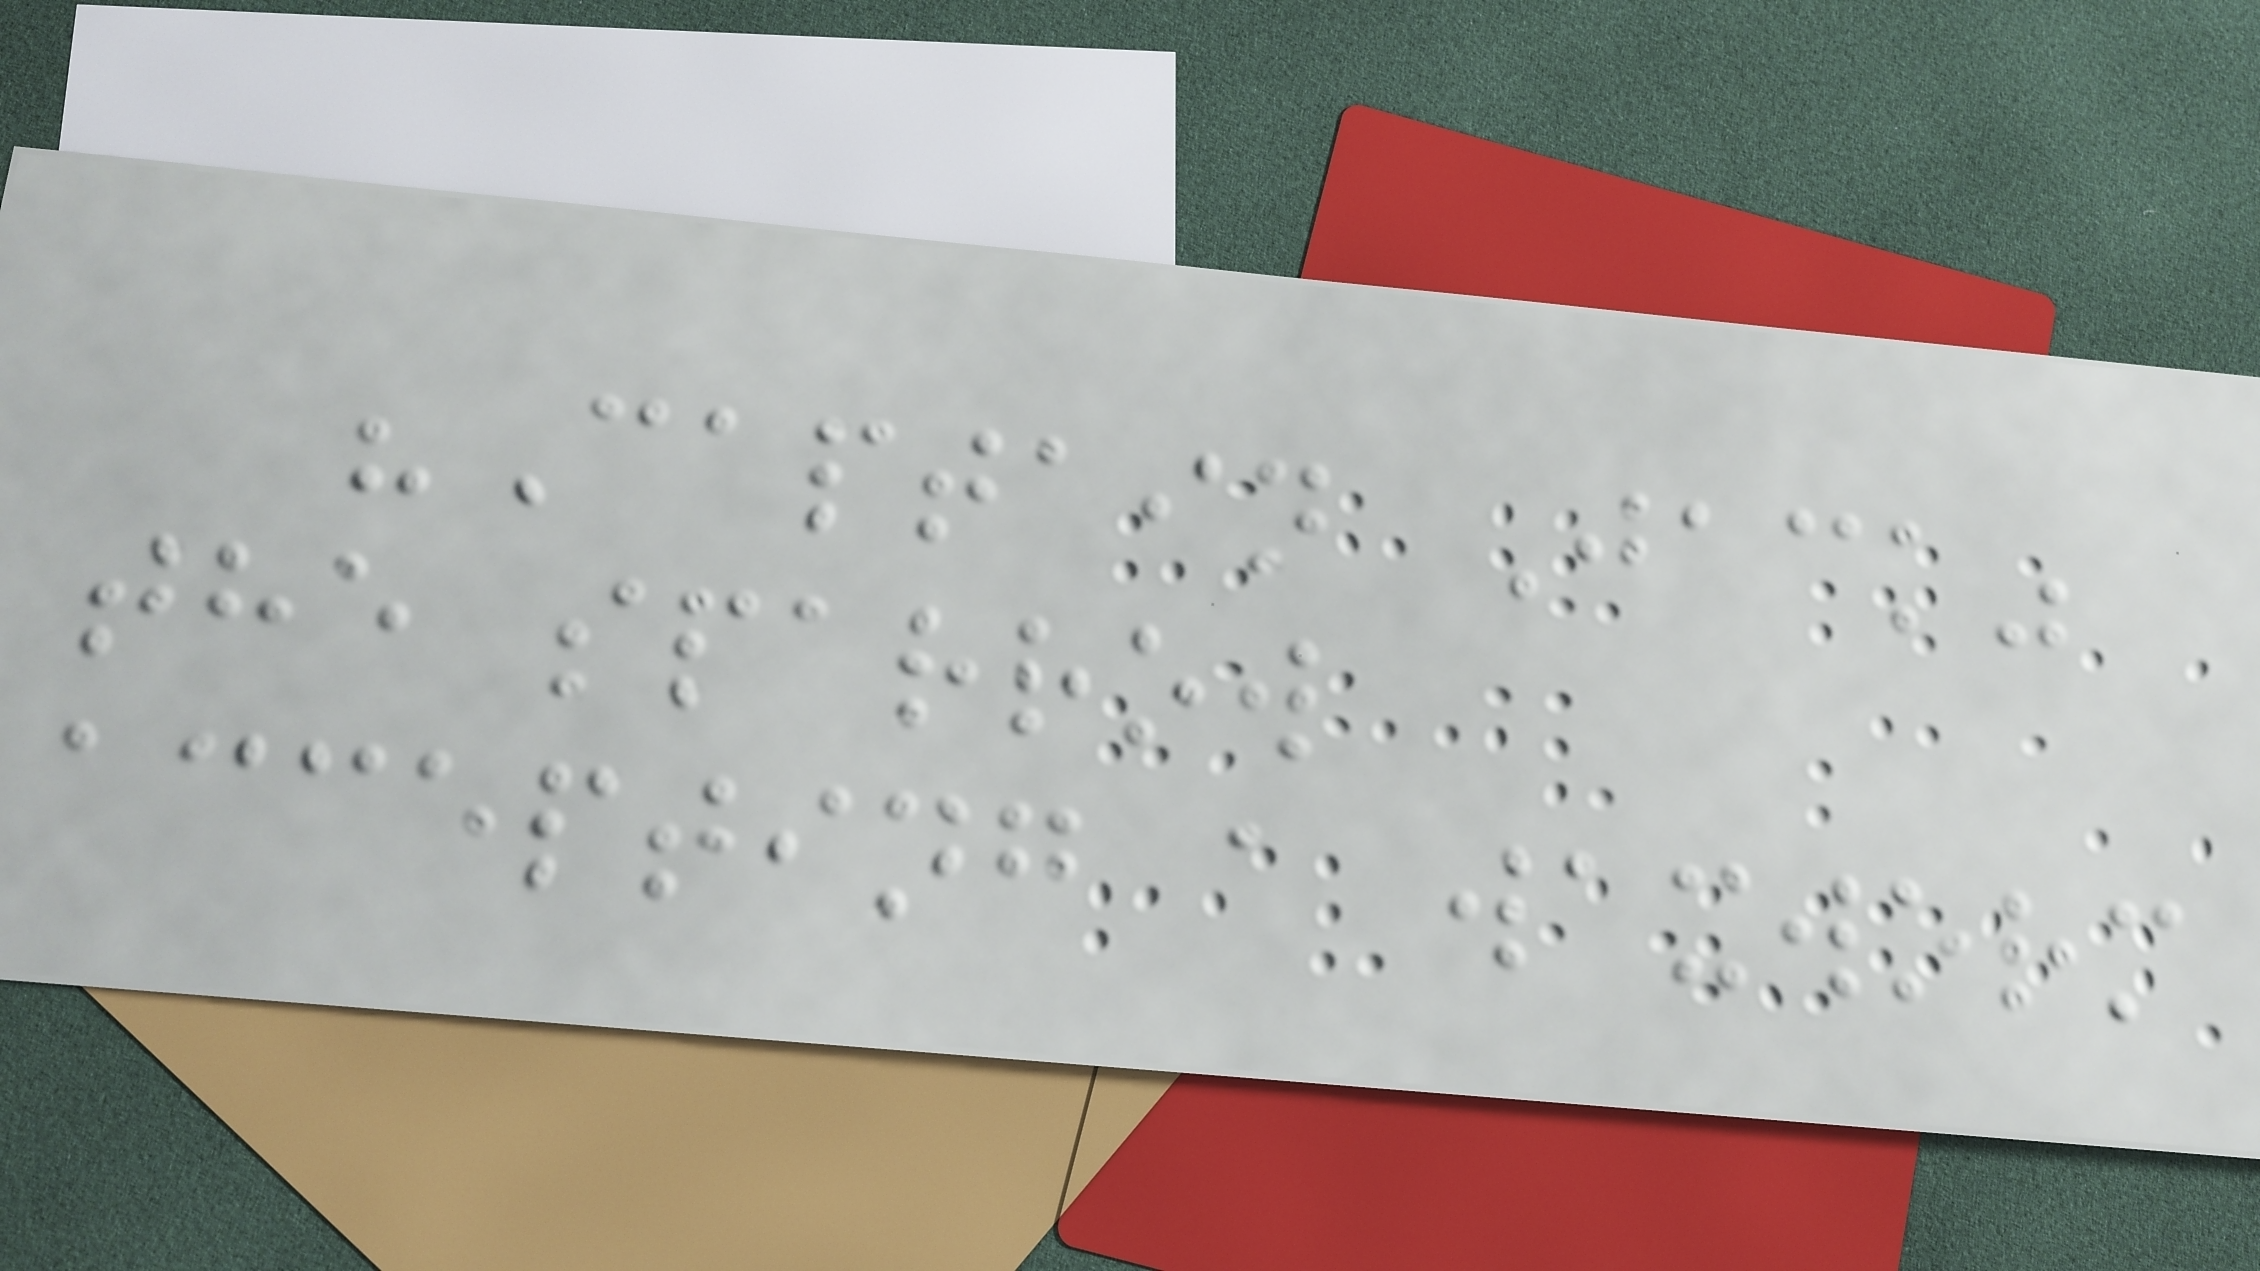"Captain Jack"
the sparrow
accepting a waxworm
